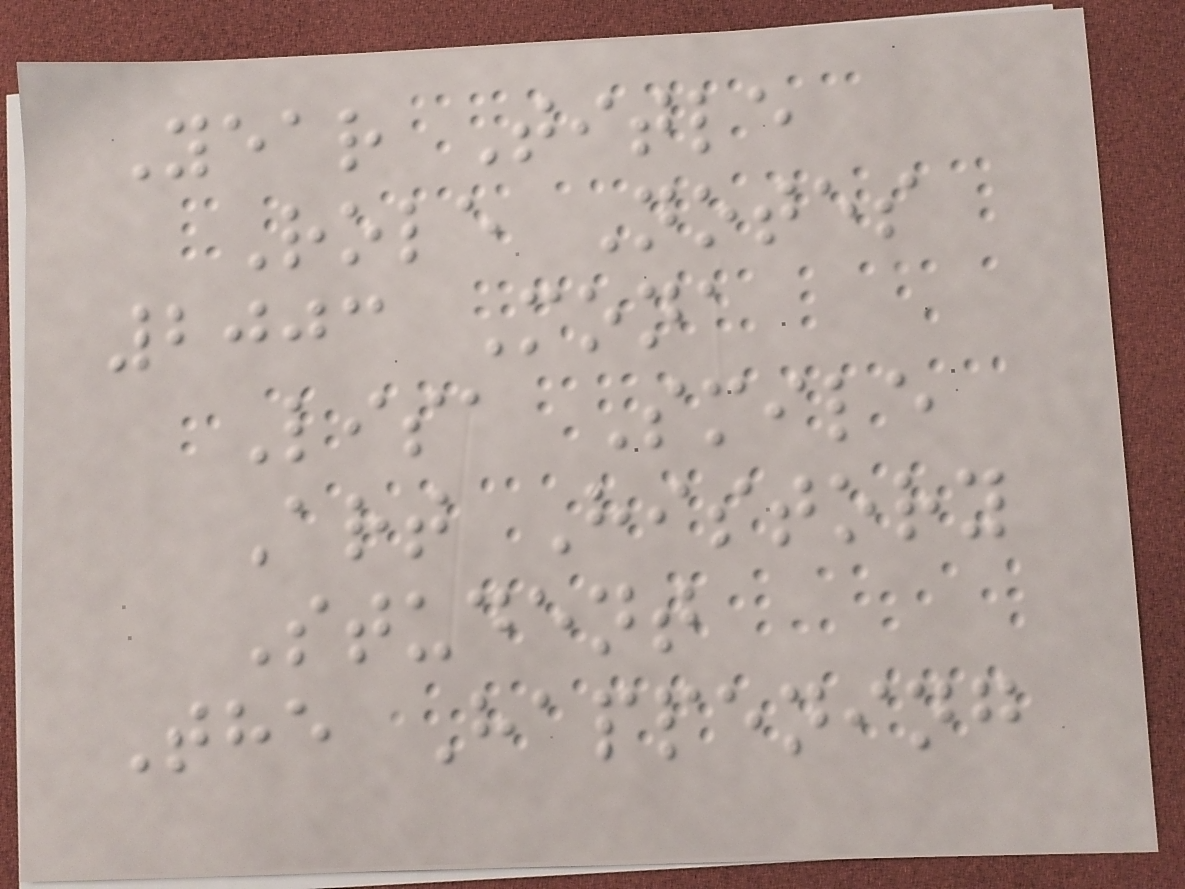Year Title
Role Notes
2003 Mona
Lisa Smile
Art History
Student
The Happening
